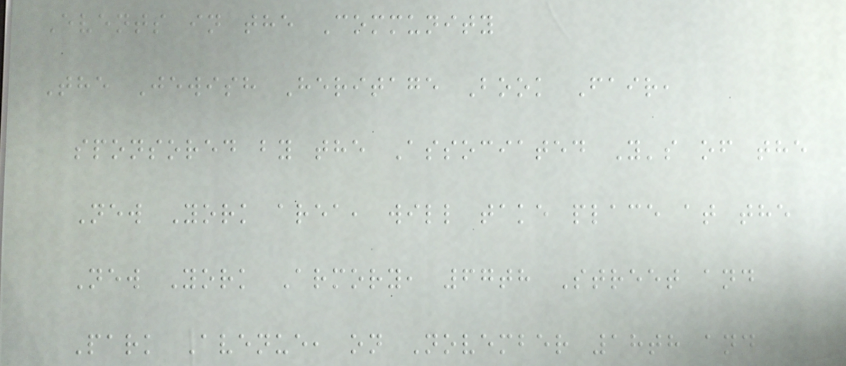Events in the Community
The Jewish Heritage Book Fair,
sponsored by the Associated Y's of the
New York area, will take place at the
New York Armory, 67th Street and
Park Avenue, on November 18th and
